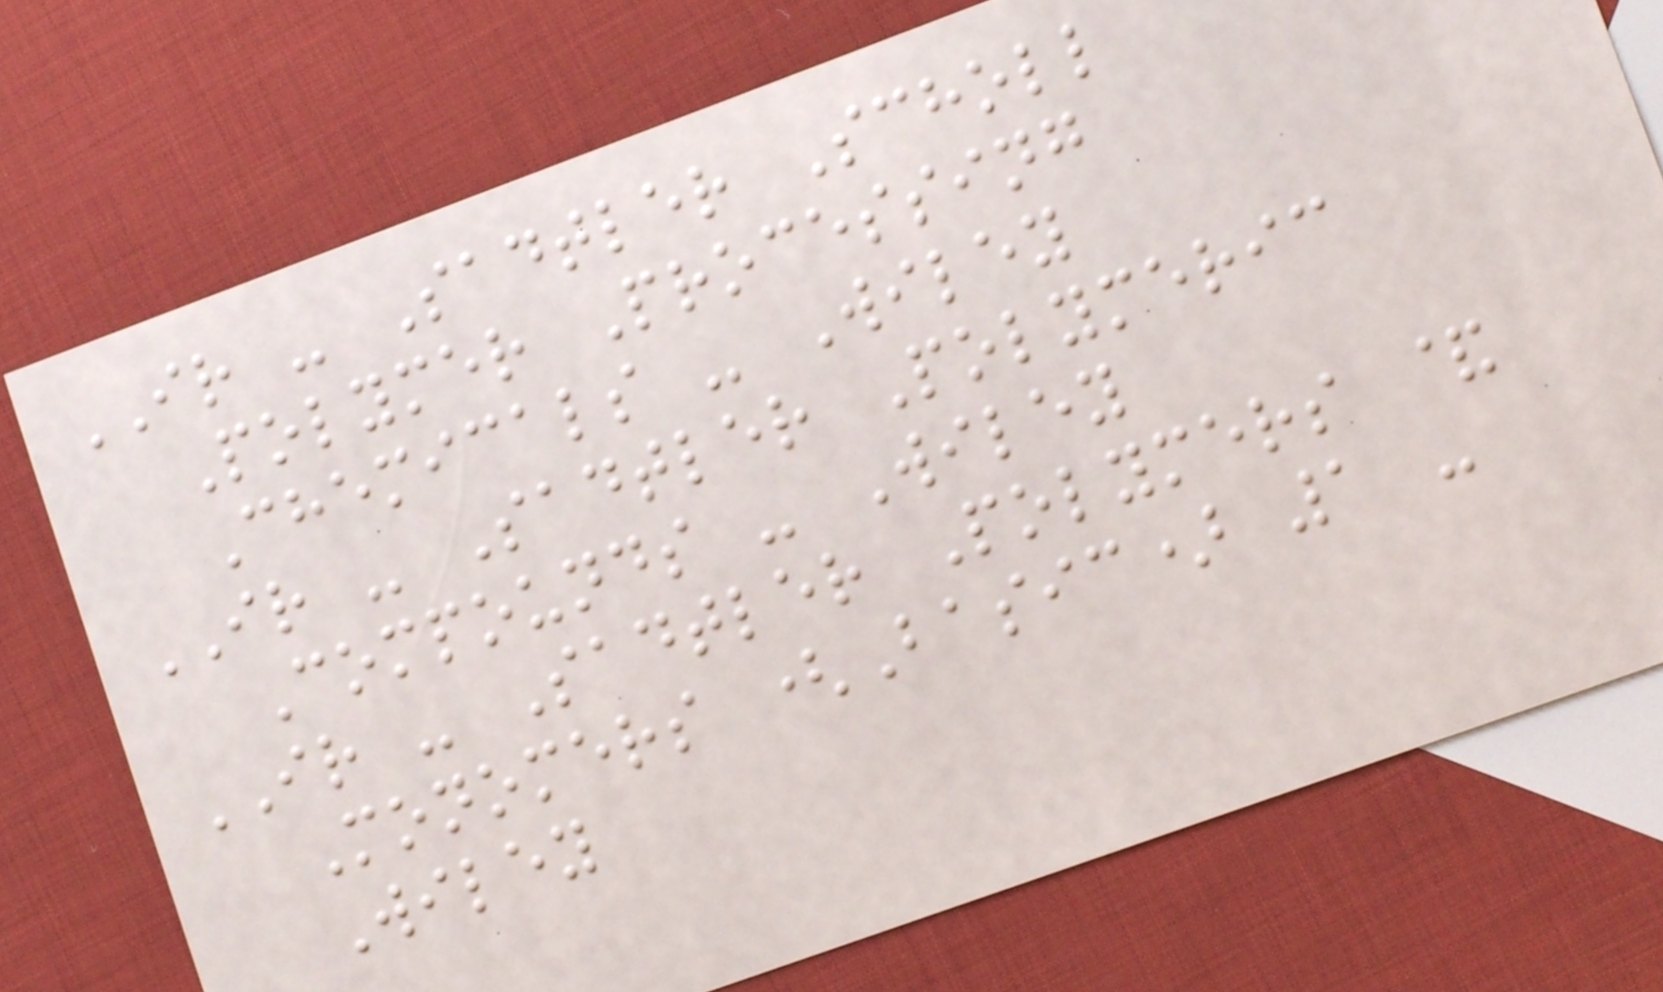IR - Sadtler Scholl
Polymer Processing
Chemicals - Wiley
IR - Sadtler Polymeric
Compounds - Wiley
IR - Sadtler Polymers &
Monomers (Basic) 1 -
Wiley
